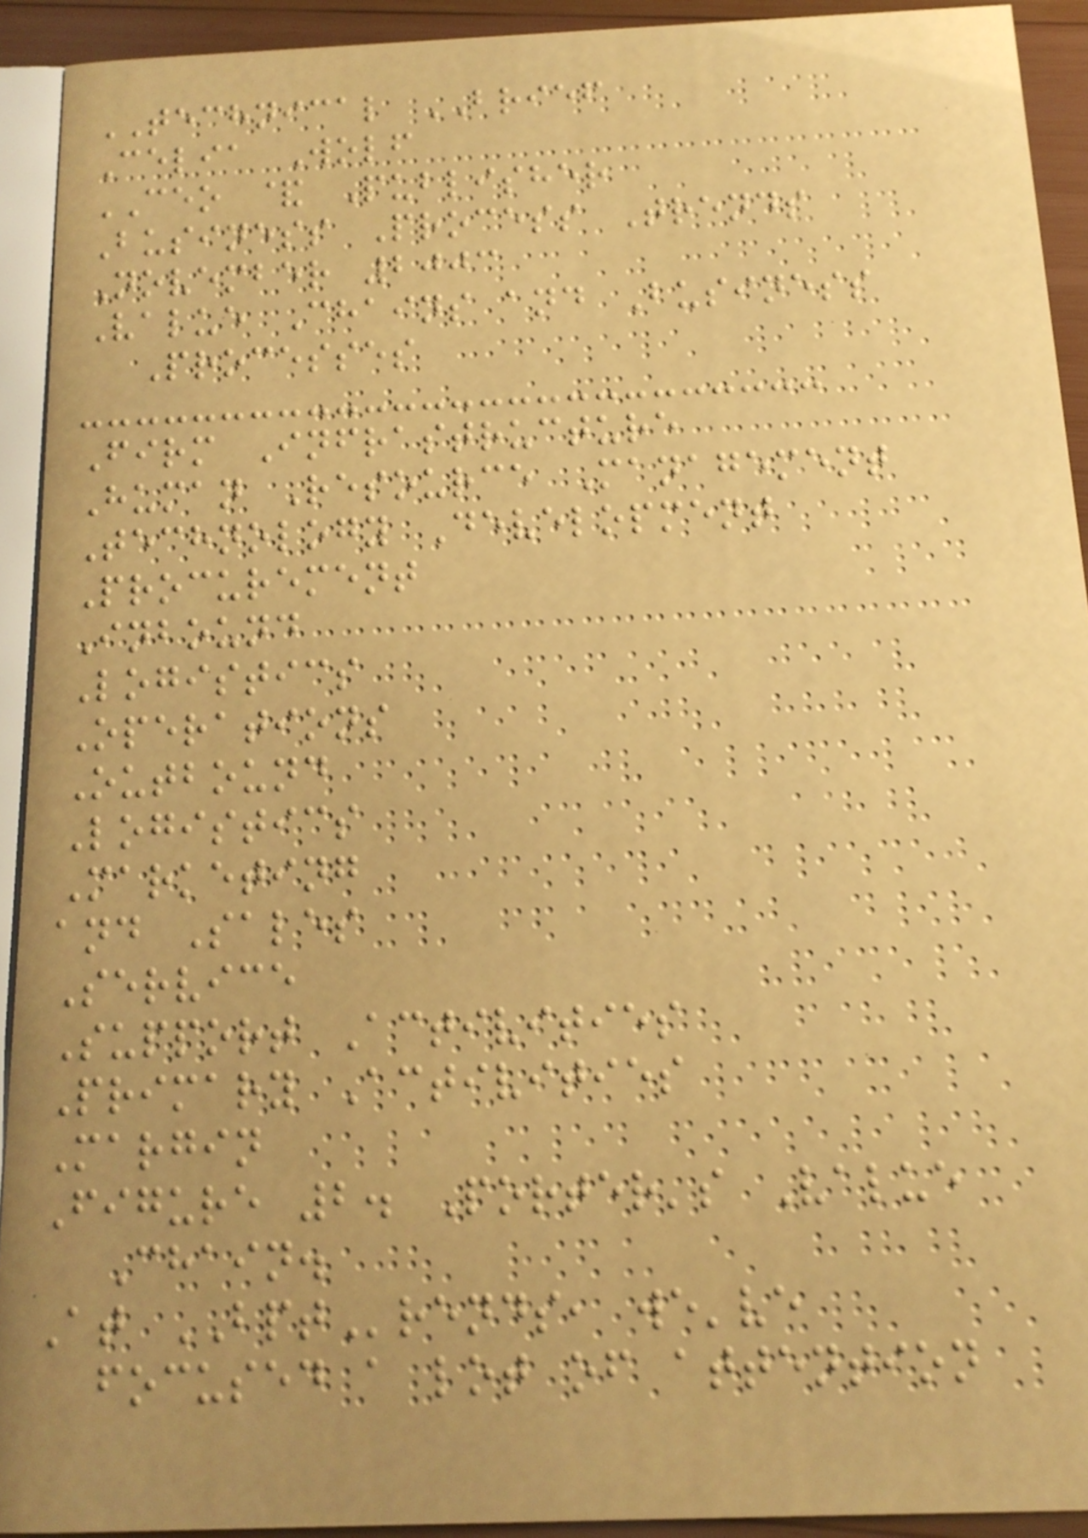TECHNICAL BRIEF
Celia Wolf
CEO & Publisher
Business Process Trends
November 2003
Value Chains and Business
Processes
Firm Infrastructure
Human Resource Management
Technology Development
Procurement
Inbound
Logistics
Operations
Outbound
Logistics
Marketing
and Sales
Service
Support Activities
Primary Activities
Margin
Figure 2. Porter's Value
Chain.
At BPTrends, we've
focused a lot of attention
